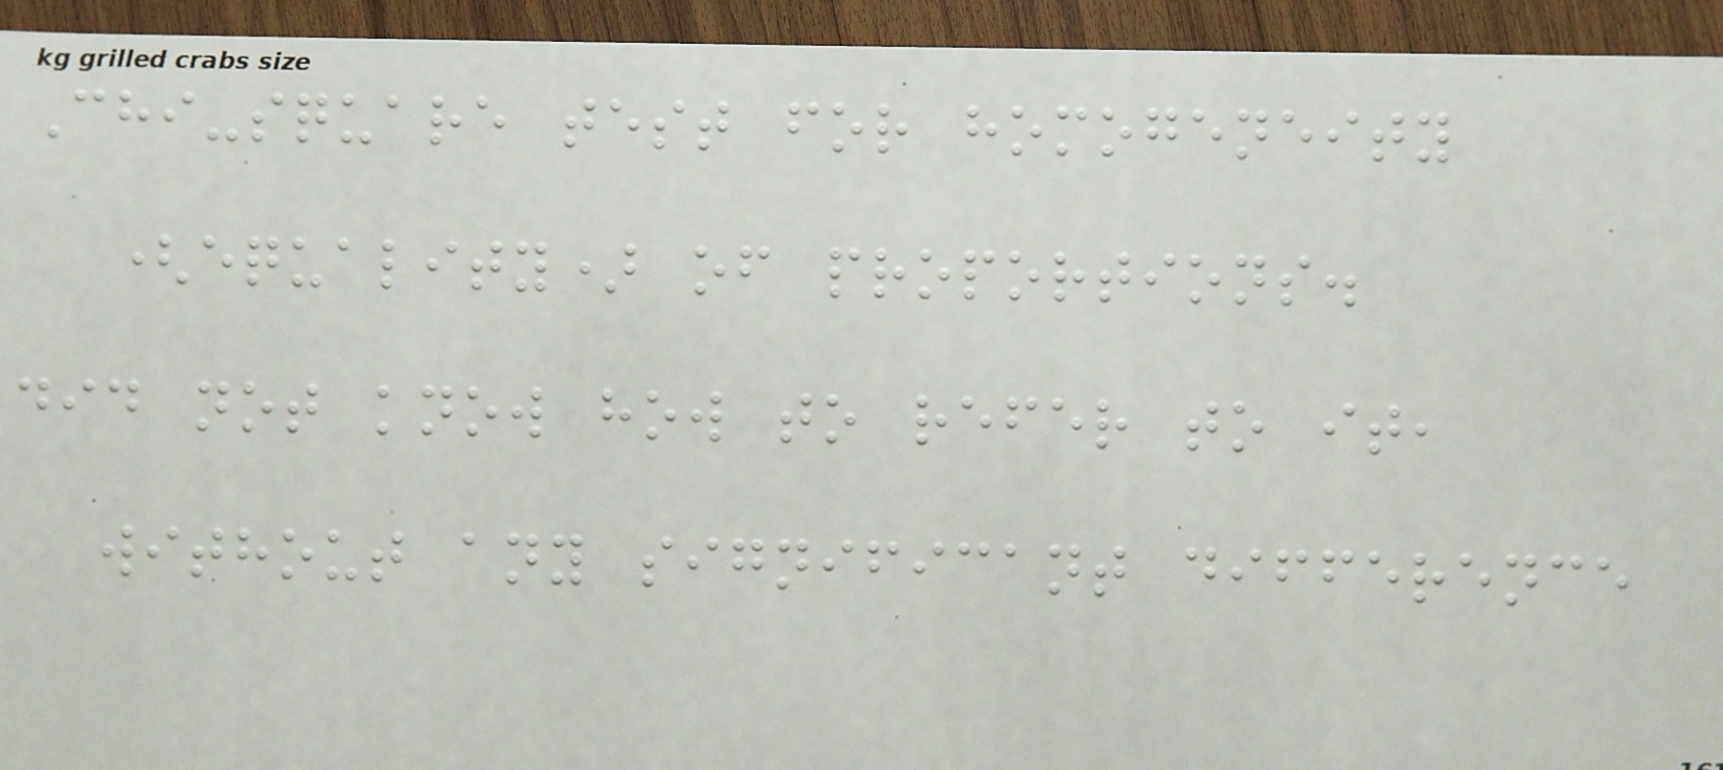Chi-square test for homogeneity
(equality) of proportions.
did not know how to refer to it,
without any significant difference
